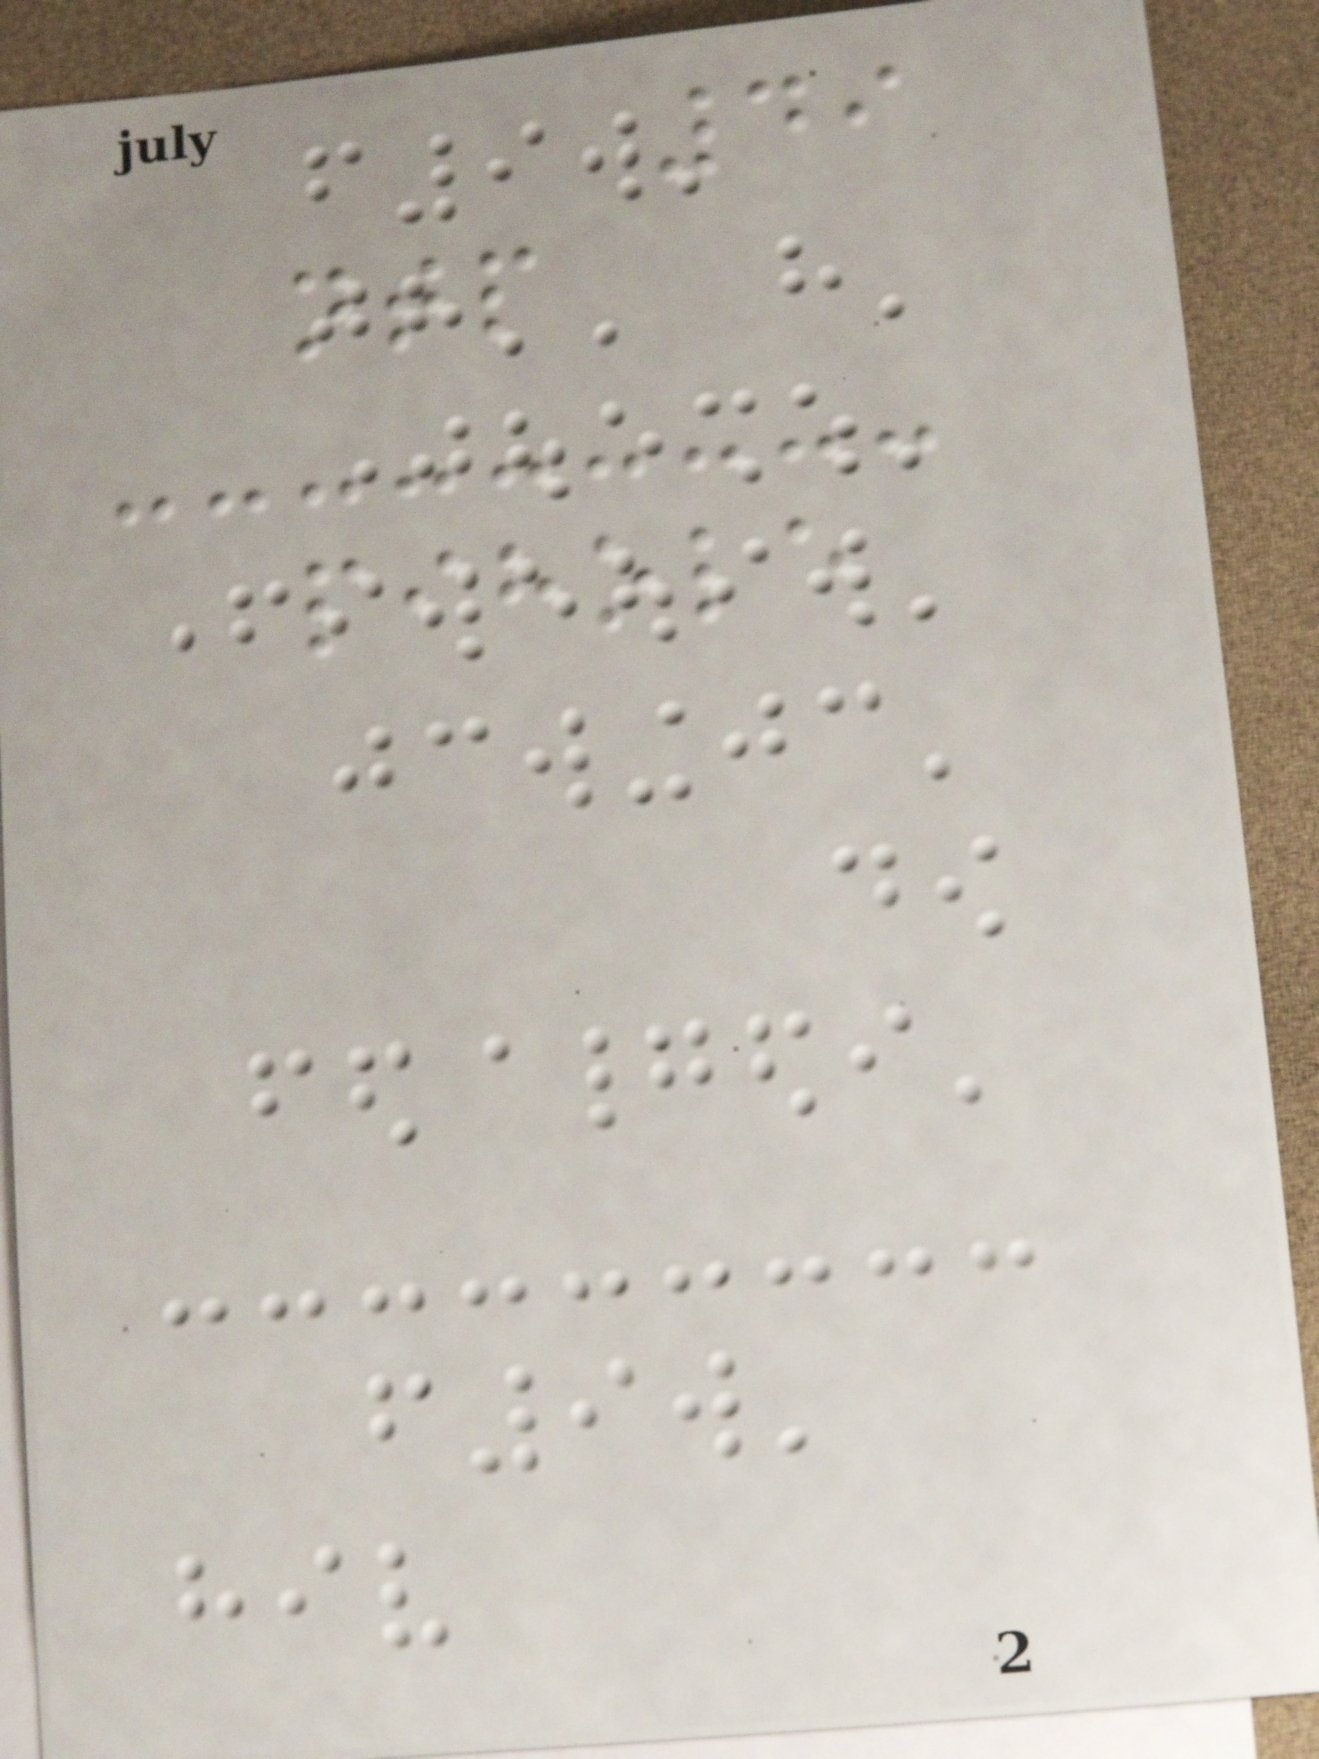49
ntp
pihole
